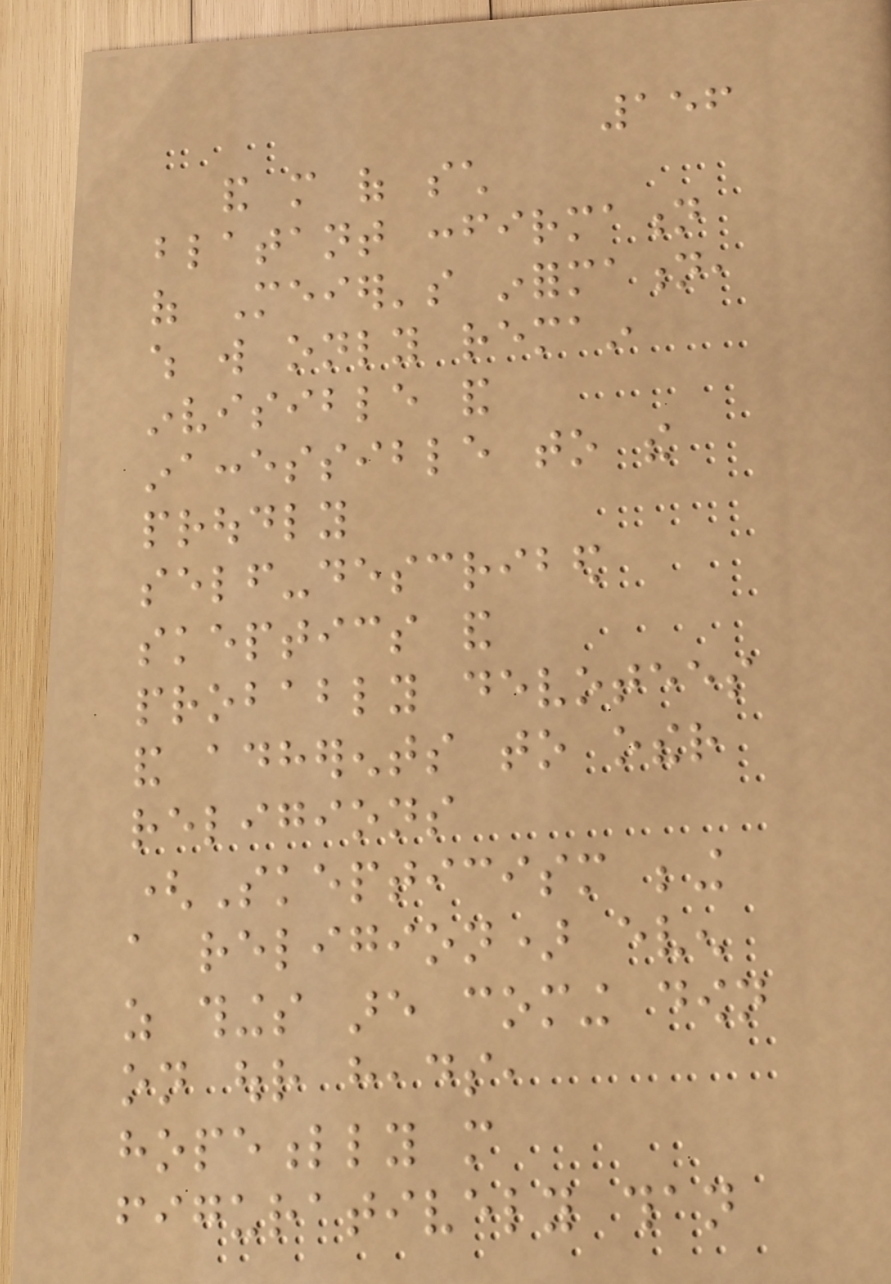156
and more of such
blatant confirmation
of Meier's information,
which will only remain
invisible and
inaccessible to the
proudly
self-described
skeptics and
probably devotees
and adherents to other
religions
(Skepticism being
a religion) even
as things are coming down
on our heads,
hopefully more
figuratively than
